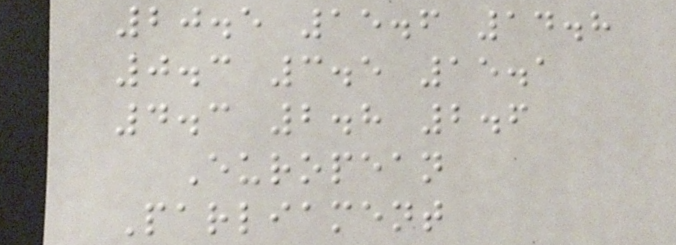20.5 15.6 14.8
0.3 3.5 15.1
4.3 2.8 2.6
European
Parliament
